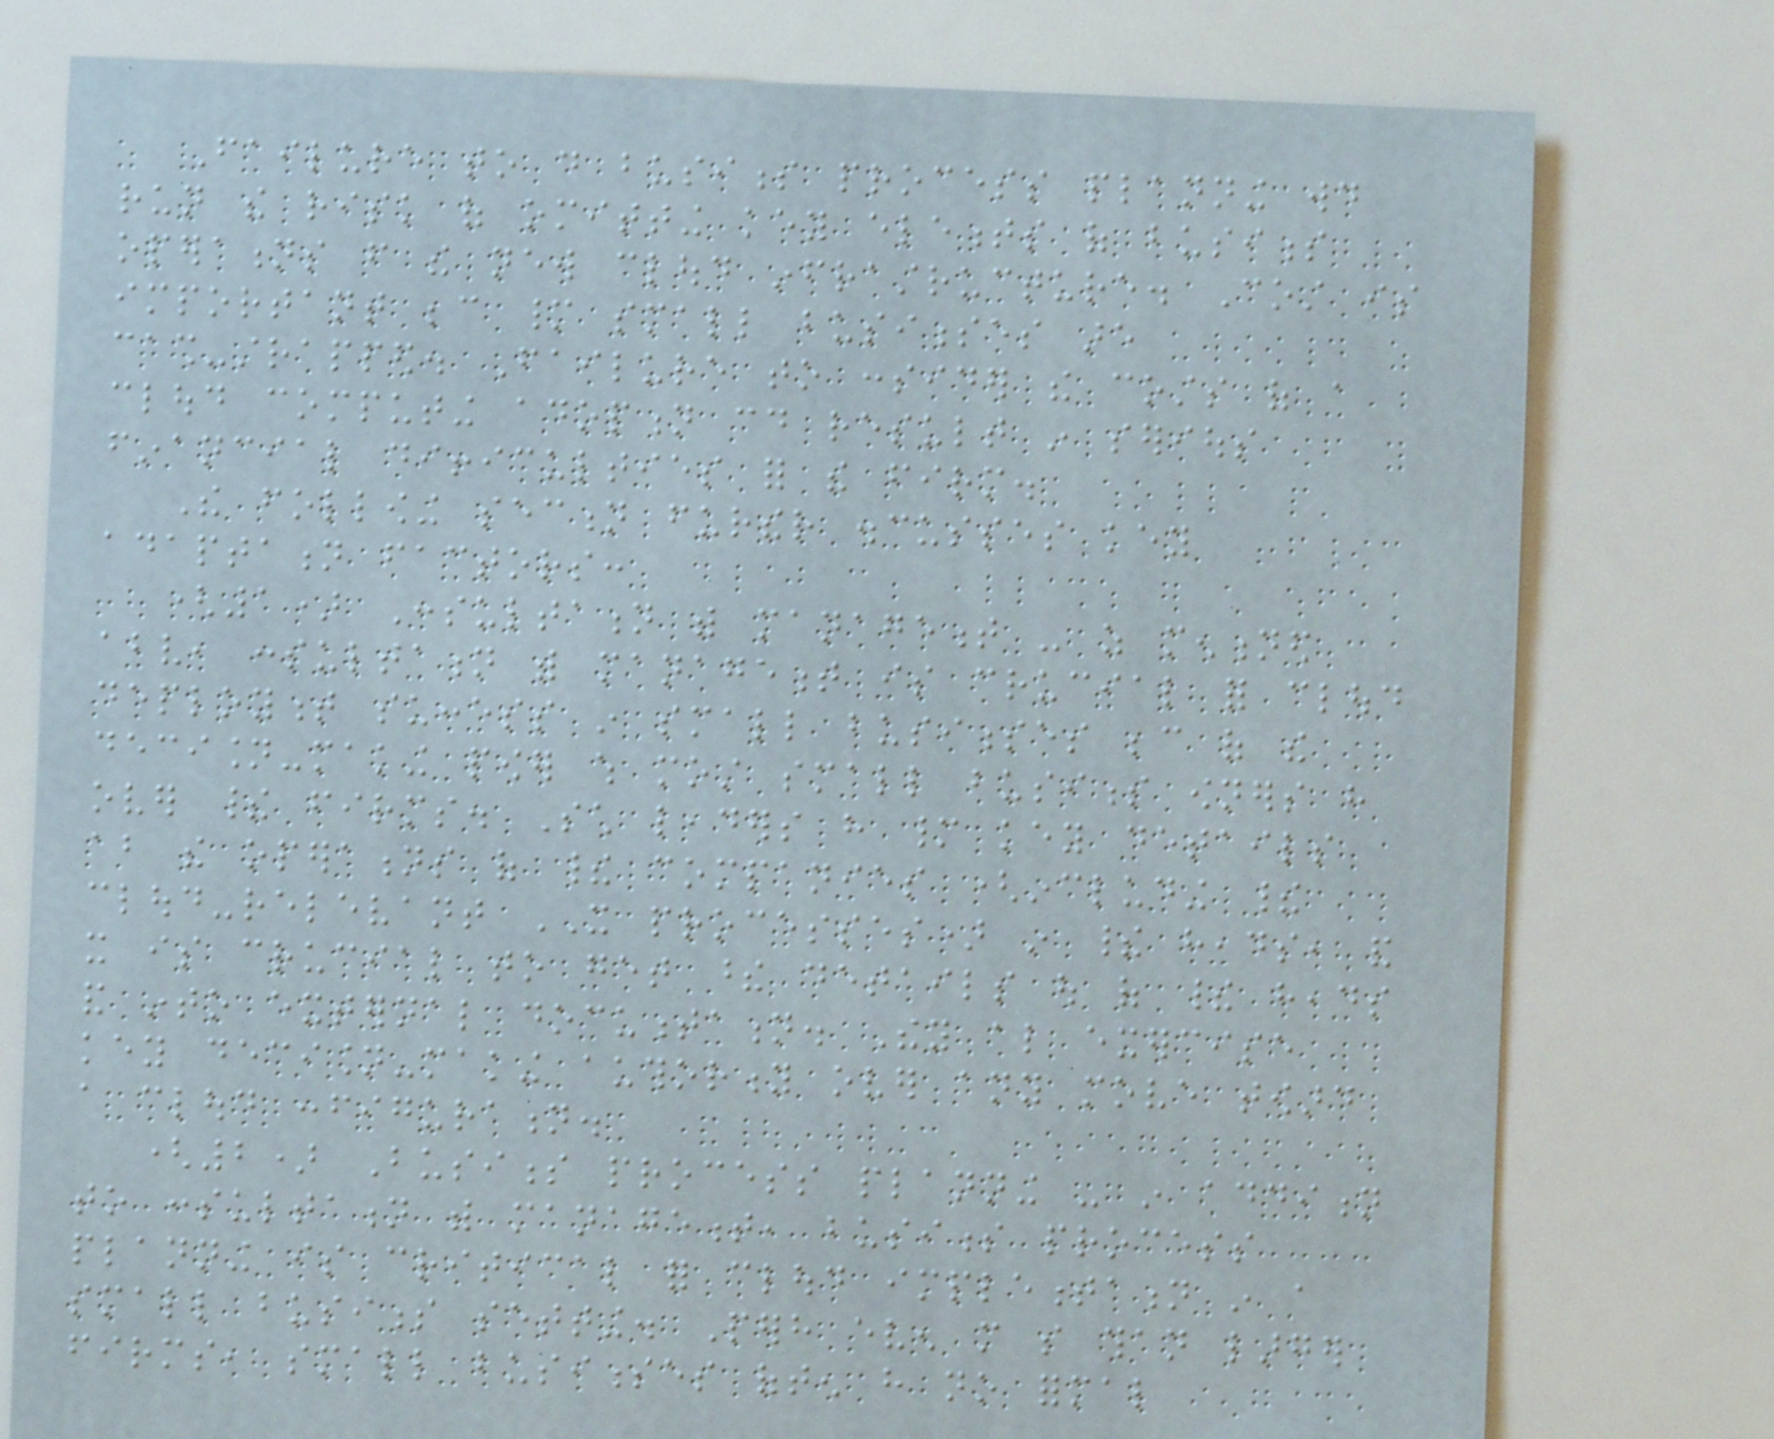Failure to do business process planning would
run the risk of omitting key elements of business
operations from the new cloud infrastructure. Cost is
important because many small businesses are
cash-strapped. Failure to consider the costs of a
cloud computing adoption could result in serious
financial difficulties for the firm.
The following section further discusses key
adaptation factors:
(1) Consultation with management - as mentioned
above, consultation with management is crucial for cloud
deployment success in small businesses because of the
decision-making power which most small business owners have
over their firms. Such leaders have many key details
about the operations of their companies (including their
cloud-relevant IT processes) in their heads, and
it is crucial to get these details out of their heads
and into external documentation. They also exercise
key decision-making authority over any move toward
a cloud configuration.
(2) Business process planning - in addition
to consultation with management, business process
planning is critical for cloud implementation in a
small business setting. Perhaps even more so than larger
firms, small businesses often have no formal
